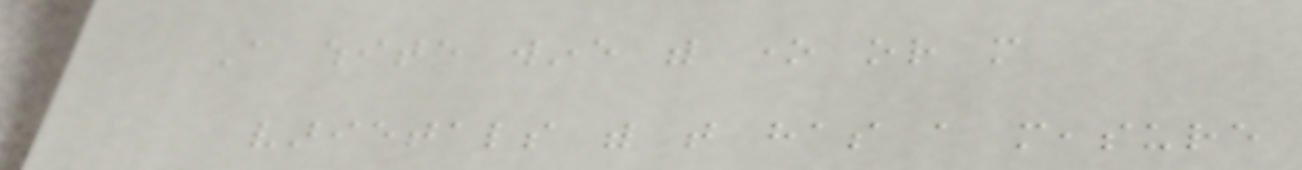A white wine with one or more
varietals with that has a measure
